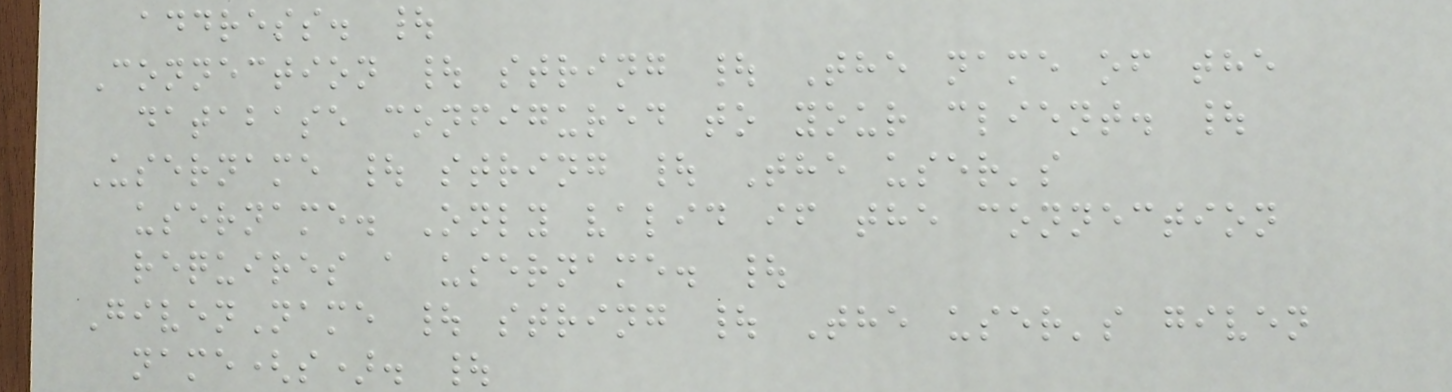address. |
Connection | string | The name of the
database configured to your client. |
Username | string | The user's
username. Only valid if the connection
requires a username. |
GivenName | string | The user's given
name(s). |
